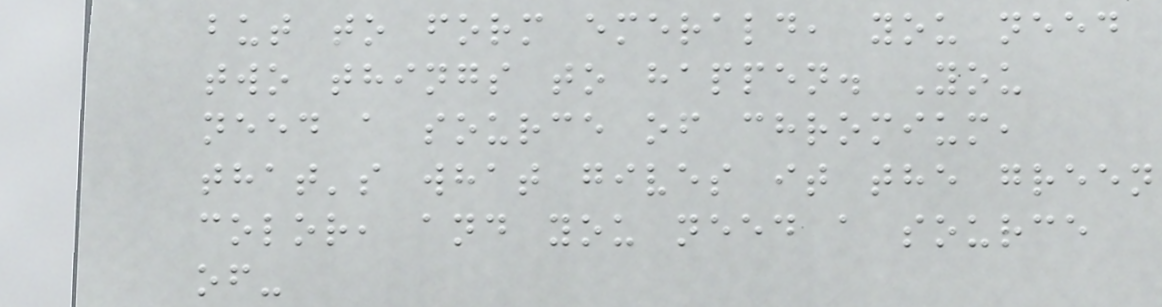but to form emerald, you need
two things to happen. You
need a source of chromium,
that's what gives it the green
color, and you need a source
of-
